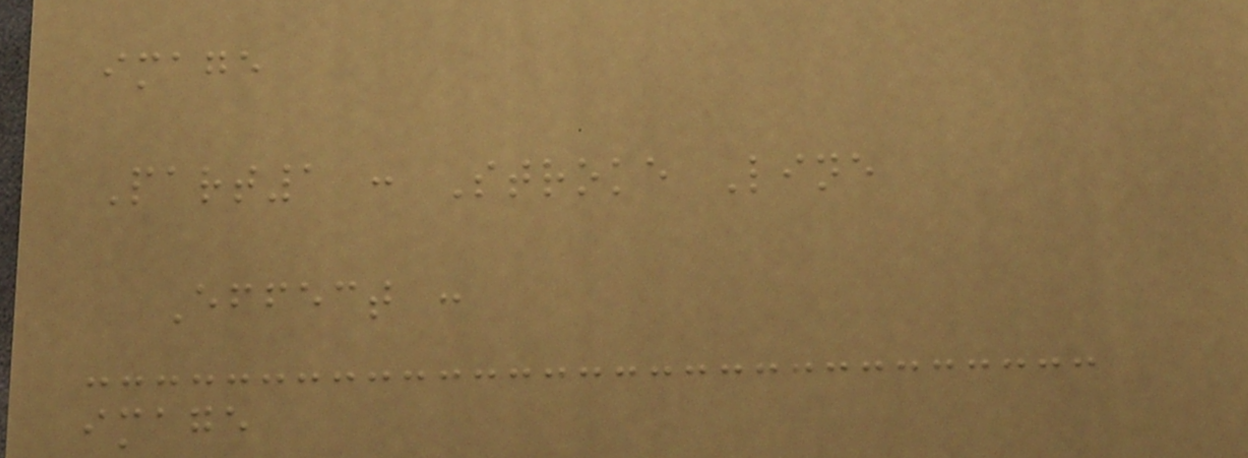image
Part1 : Stroke Line
Effect :
image
